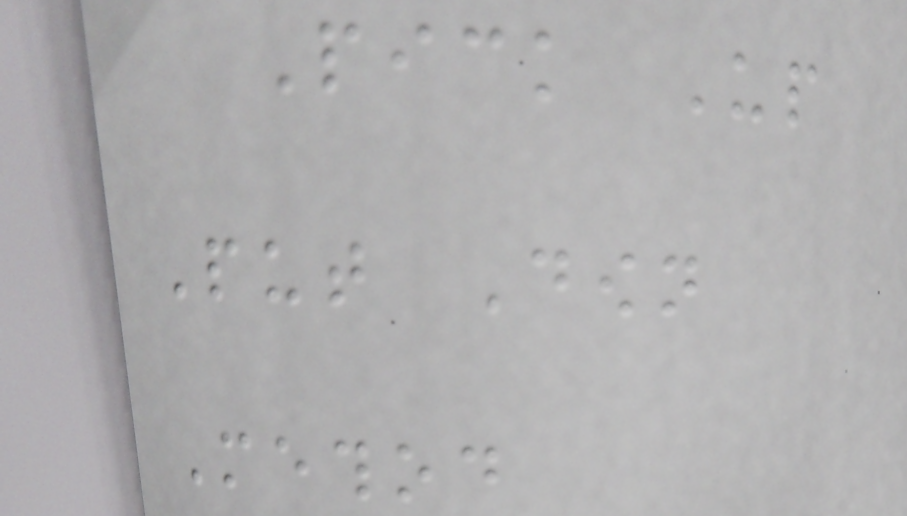Pick Up
Put Down
Method
